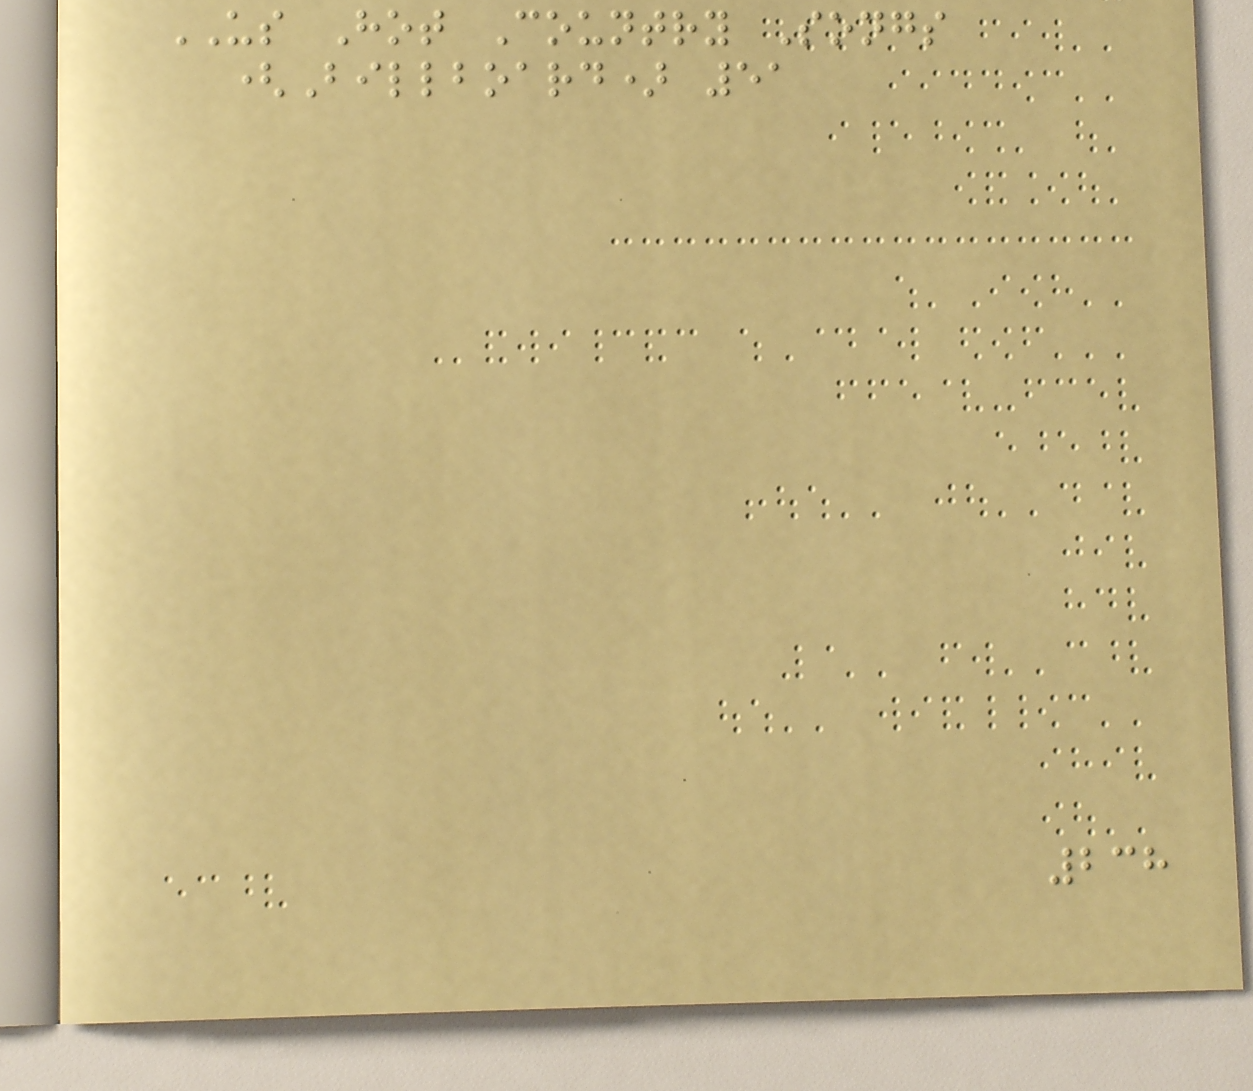US Hot Country Songs
(Billboard) 51
238
